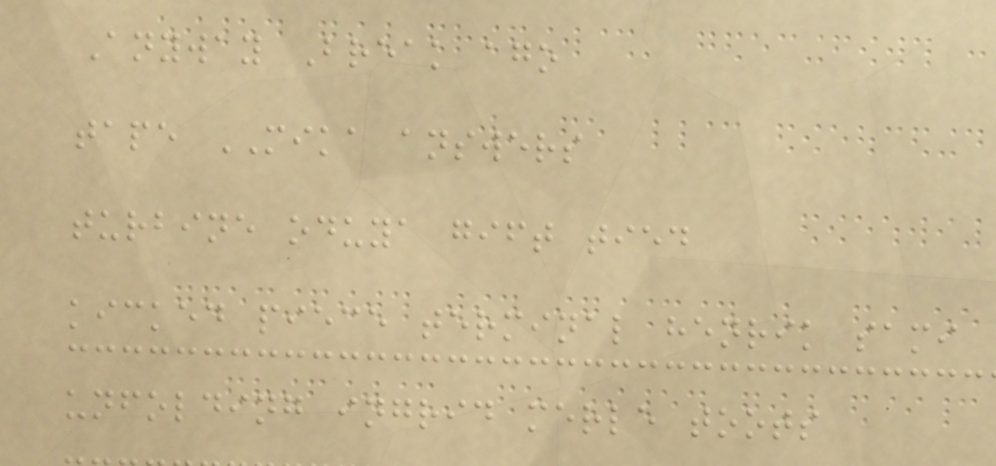Anyway Break ago
tape MIKA answers
turbine oduya gift tied
kicked piece terminal henrik sami
unfolding ingrid merle toots
